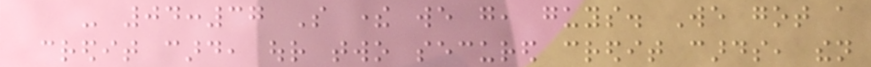- 04:37 So there we go, guys. We got a
credit card, our two secured credit cards, then
